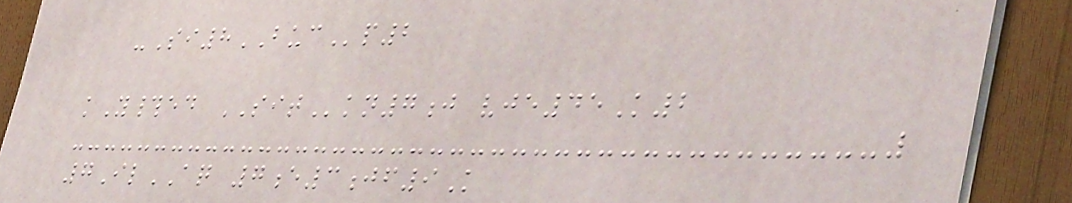-Si8BUCp2
kY#ed SITkn7j vje45K2
7IlAQ 7e3jf9K
